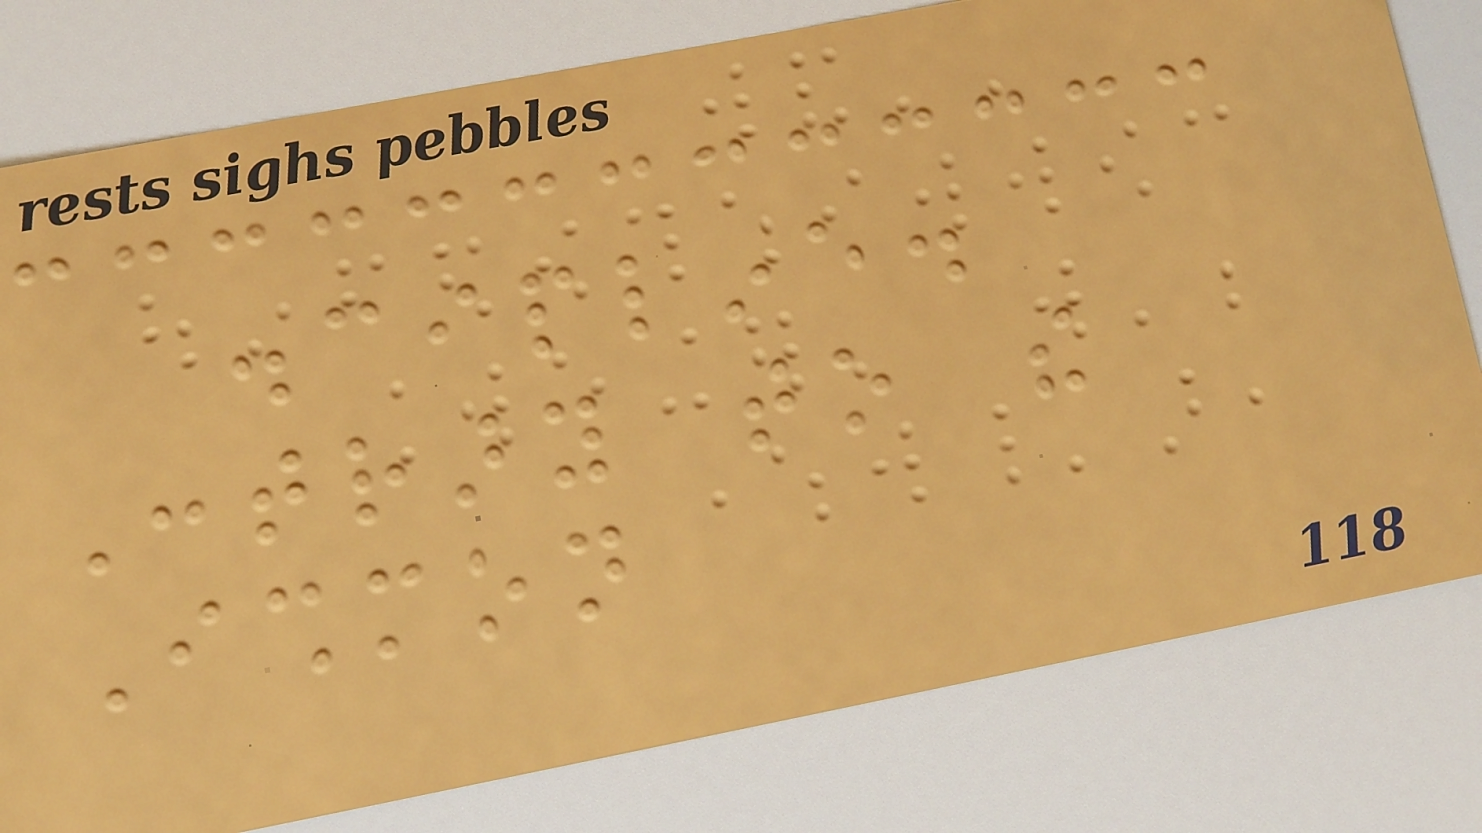discipline.
Contrary to the
Ishmon
